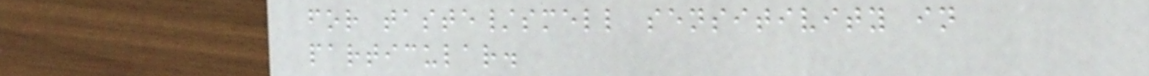for taste/smell sensitivity in
particular.
